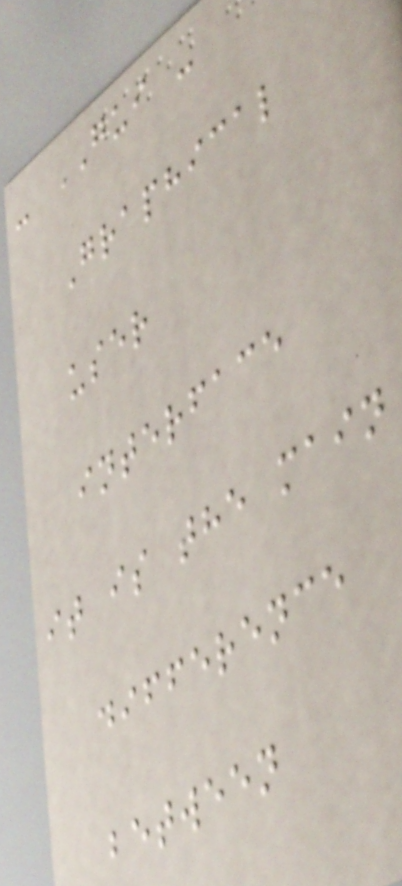- GUI -
Graphical
user
interface
it is the main
difference
between
